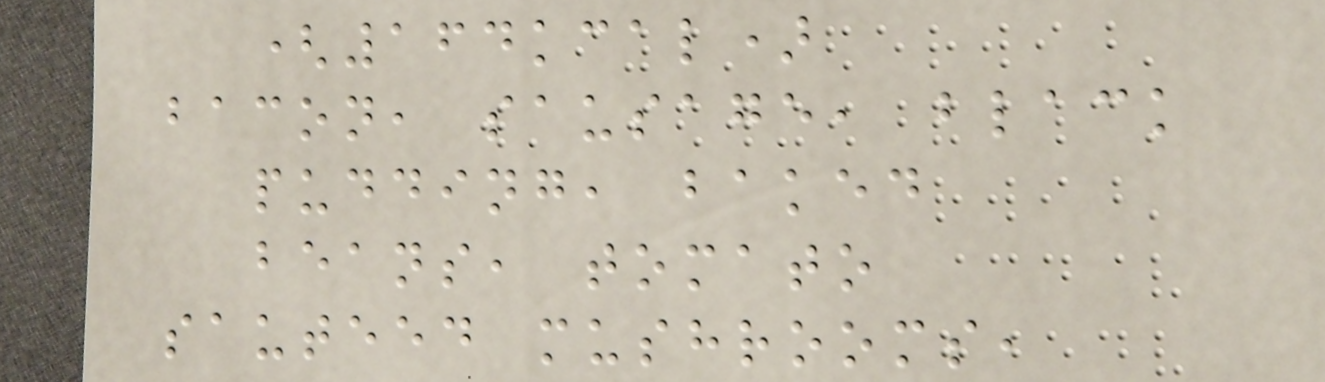(164kcal)
bacon, sausage, black
pudding, baked
beans, tomato
sauteed mushrooms,
